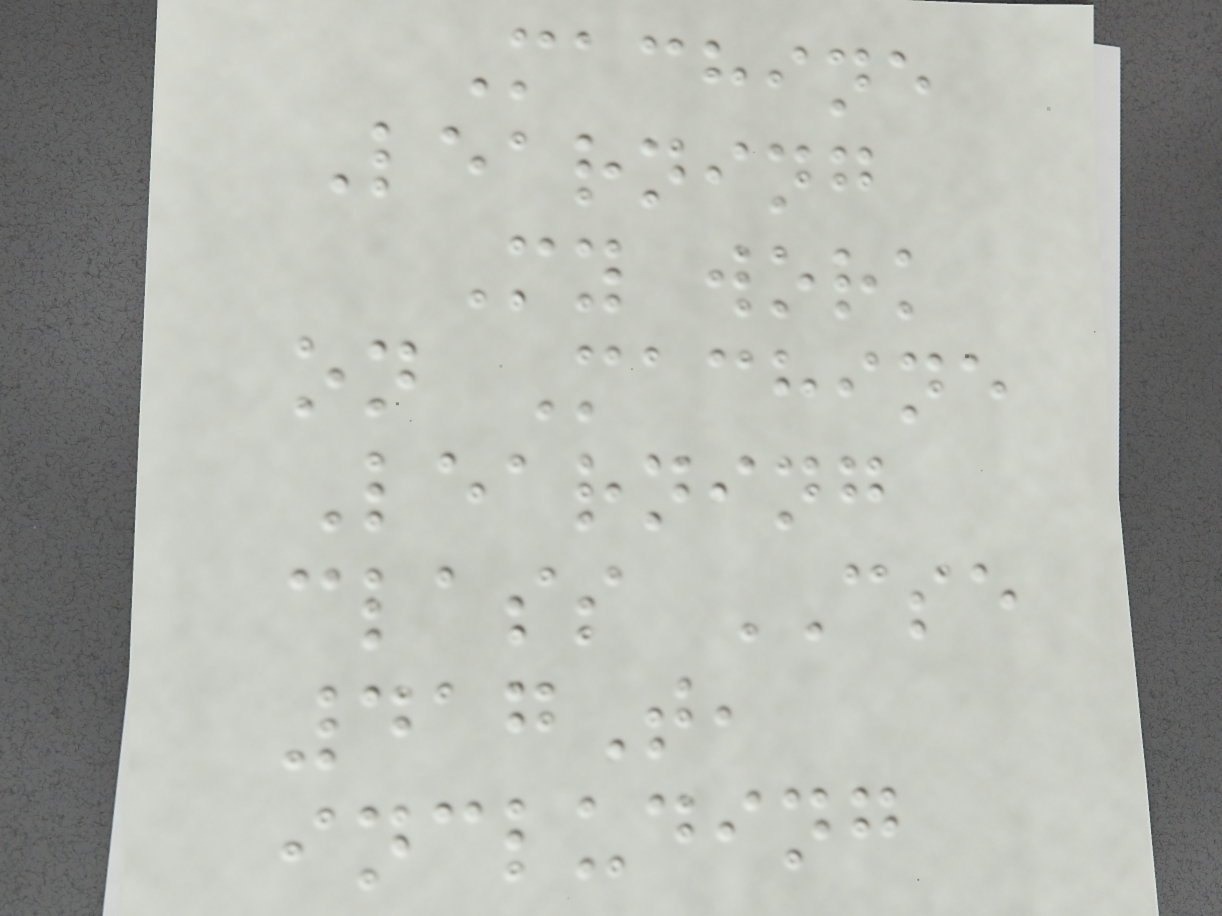Machine
Learning
My work
on Machine
Learning
class CSE
417T,
including
